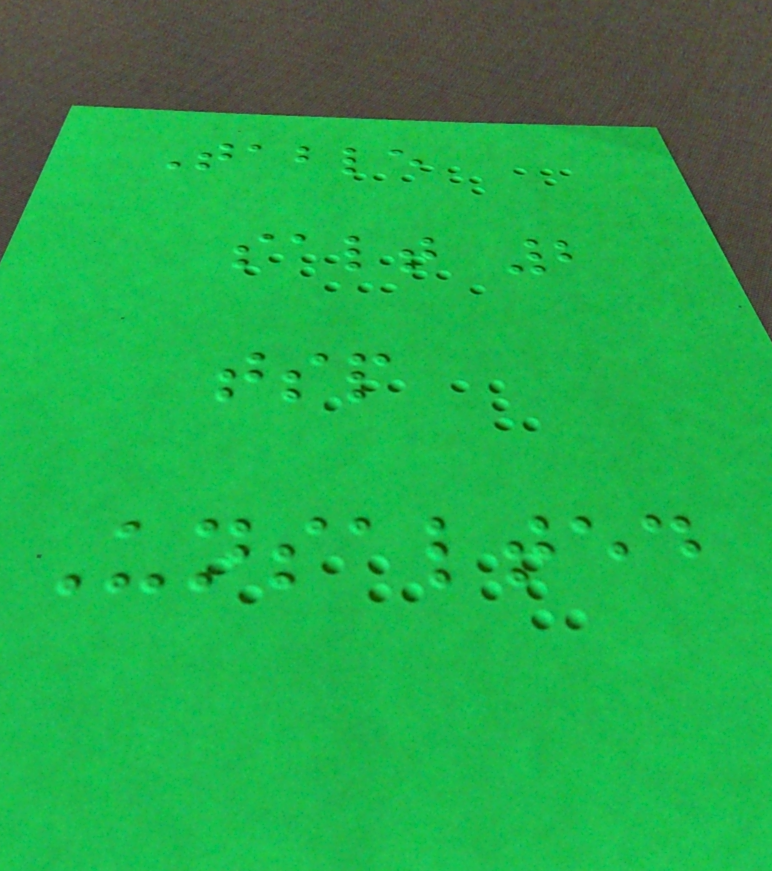Table
salt 2
tsp
Unsalted
